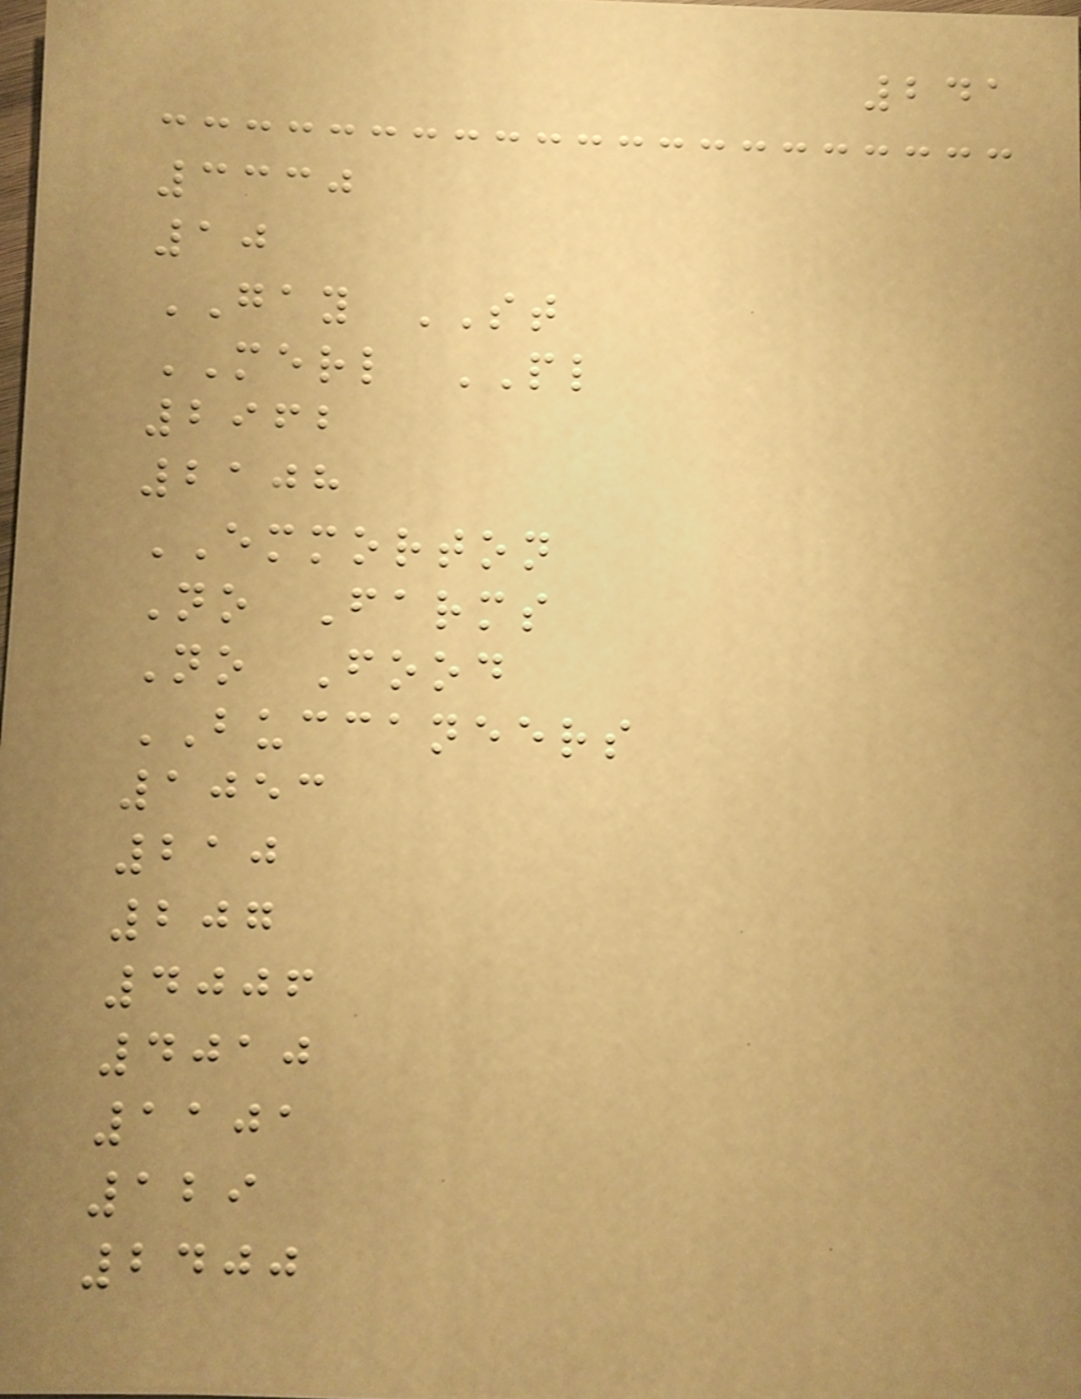241
3330
10
GAY ST
MERL PL
2962
2108
EMMORTON
No Farms
No Food
BUCCANEERS
1053
210
207
4006
4010
1101
129
2400
